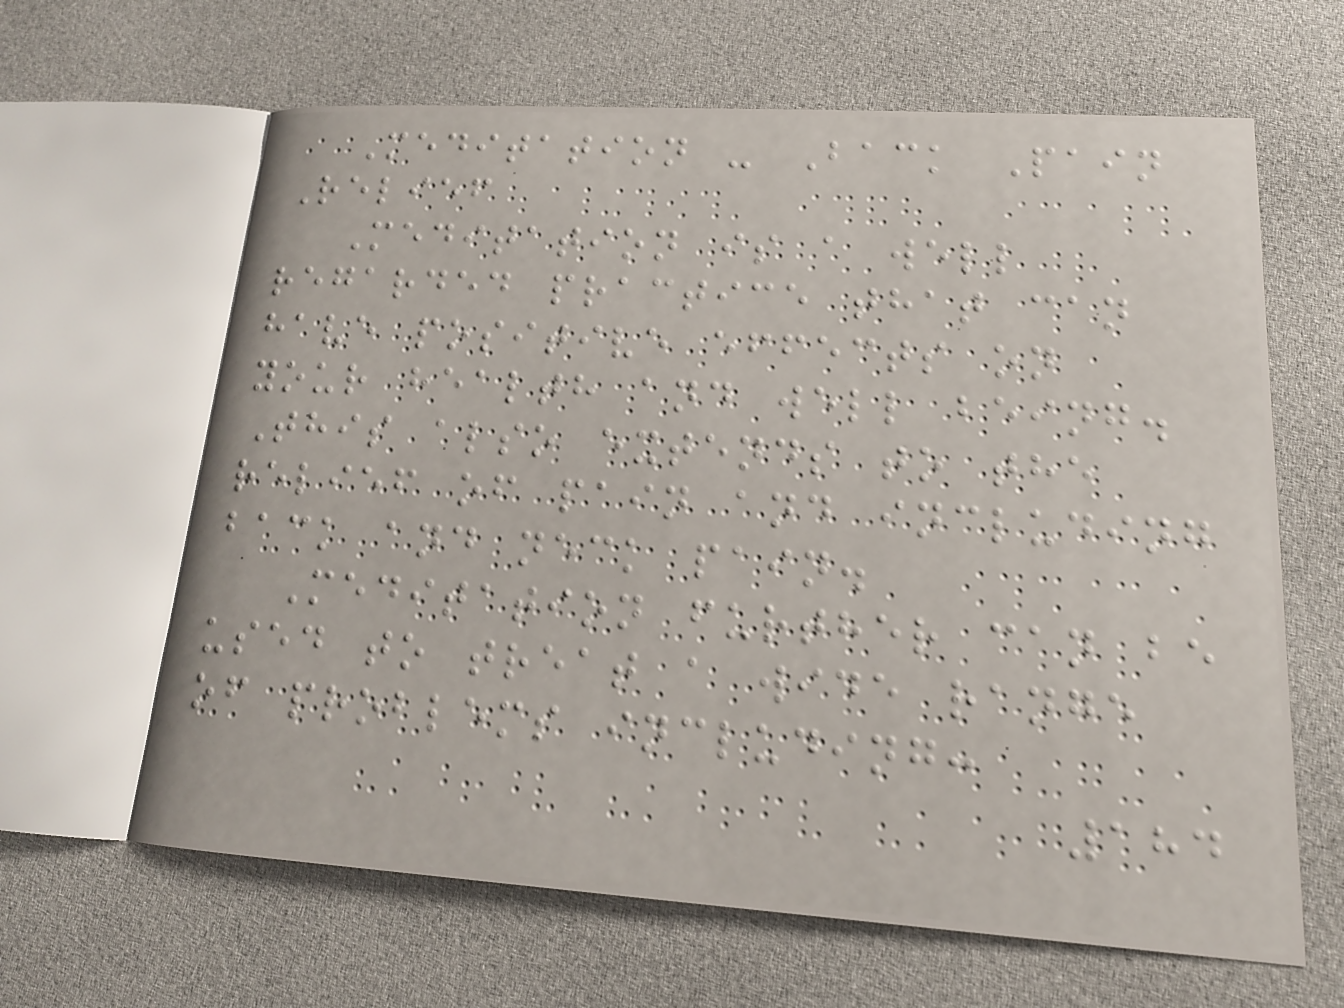Meditation - Back Pain
Relief
Meditation is a well
regarded practice that can
have positive effects on
your health and well being.
This also extends to the
relief of pain and including
back and neck pain.
Meditation further can be
used to treat a wide range
of problems including:
184
